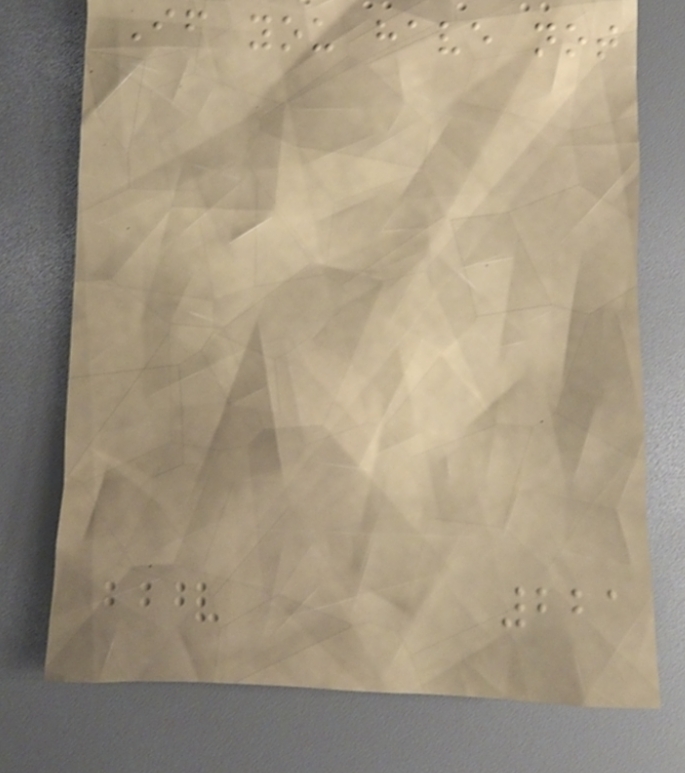If you have not
221
